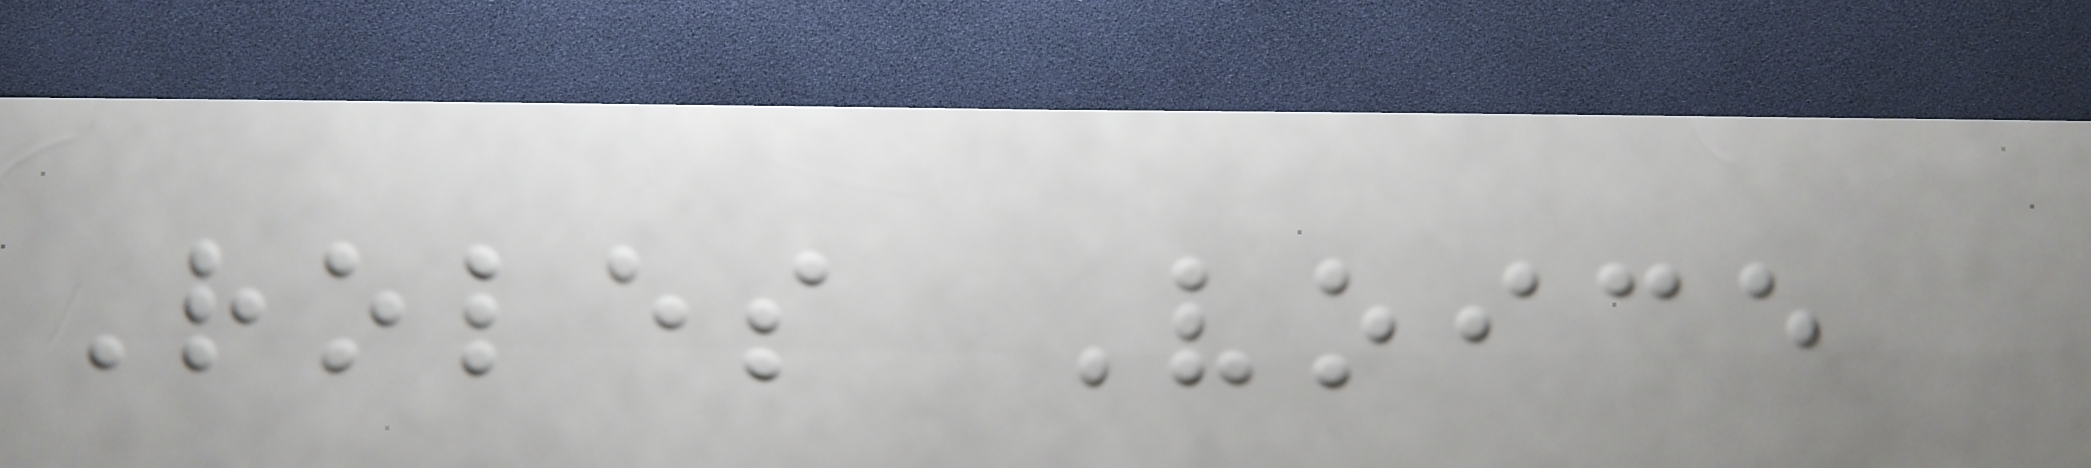Roles Voice
